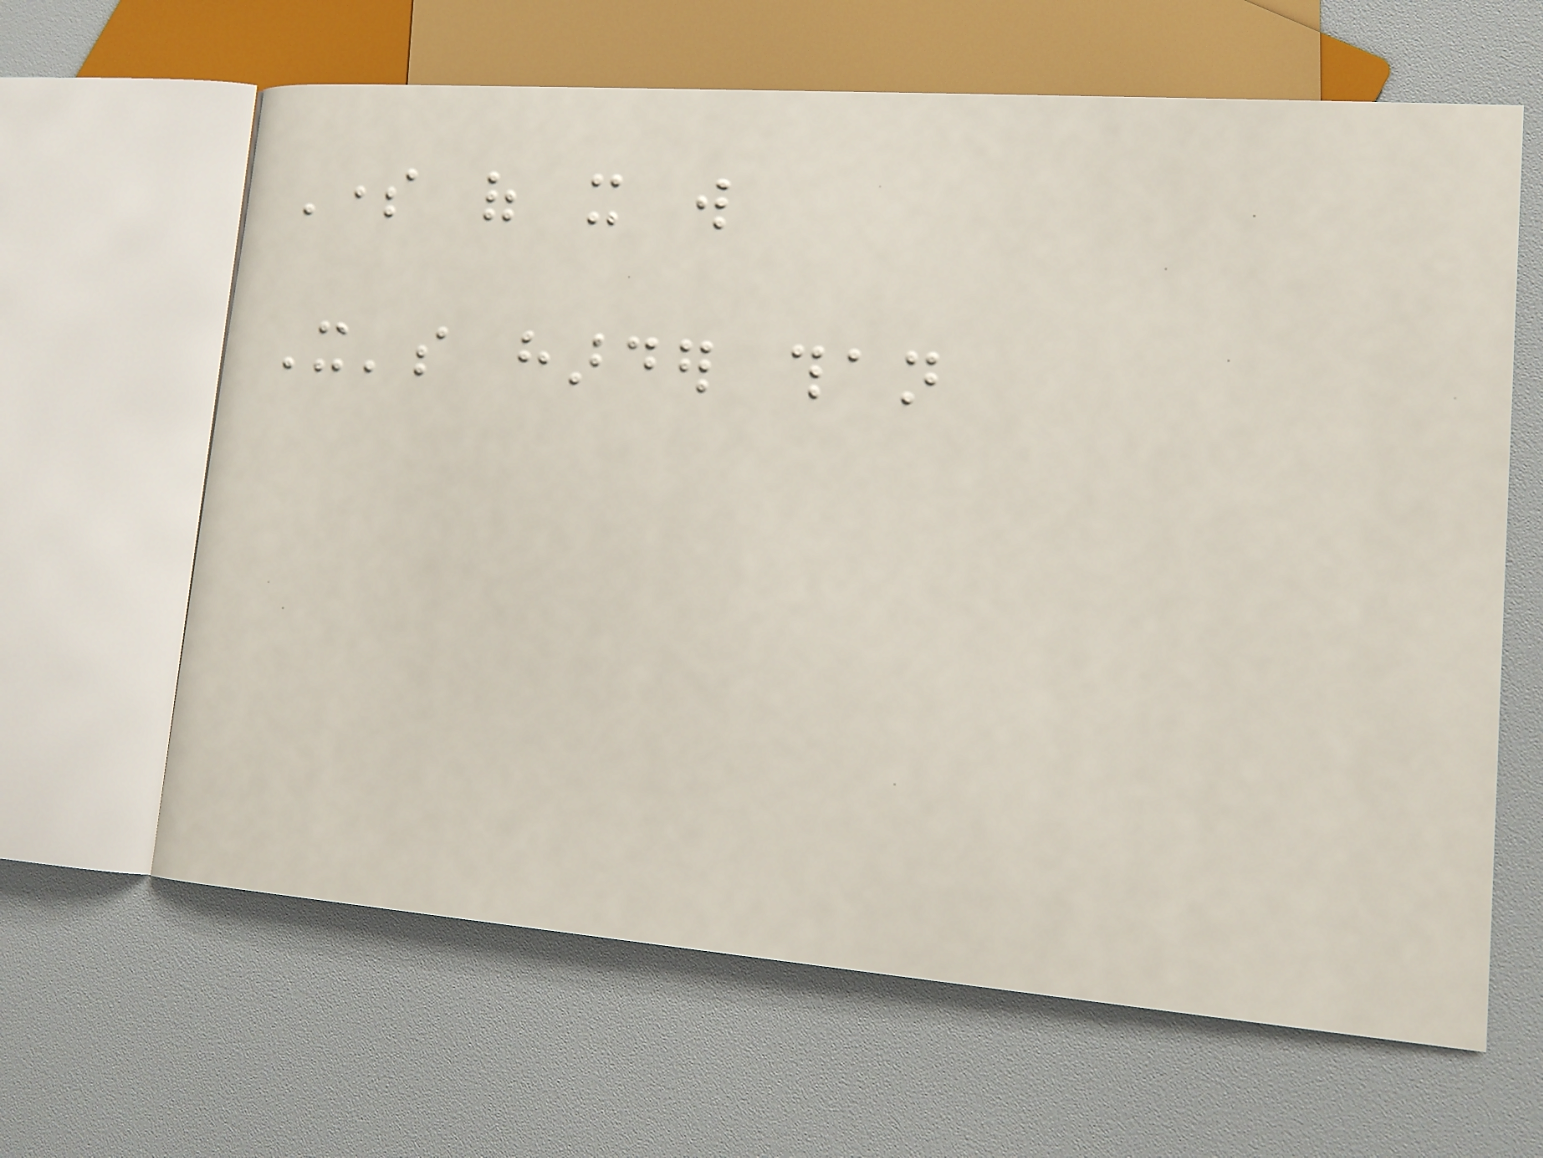Some of it will
It's harder than
